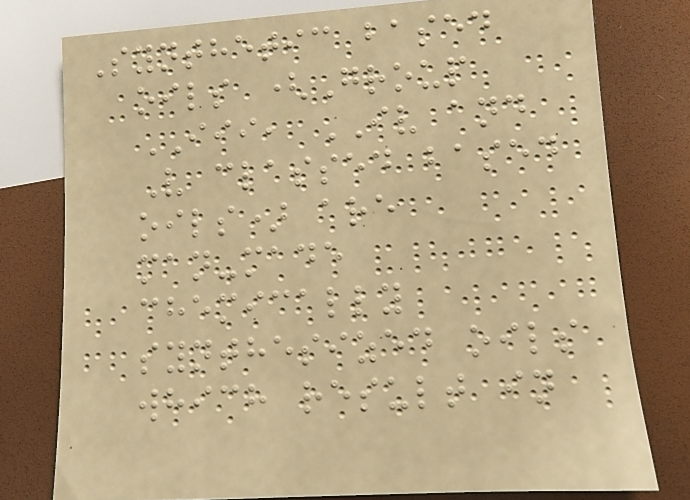Synthetic based
oils (Group
III, IV and
V classed based
oils) are
man-made
chemically
synthesized oils
which result in
